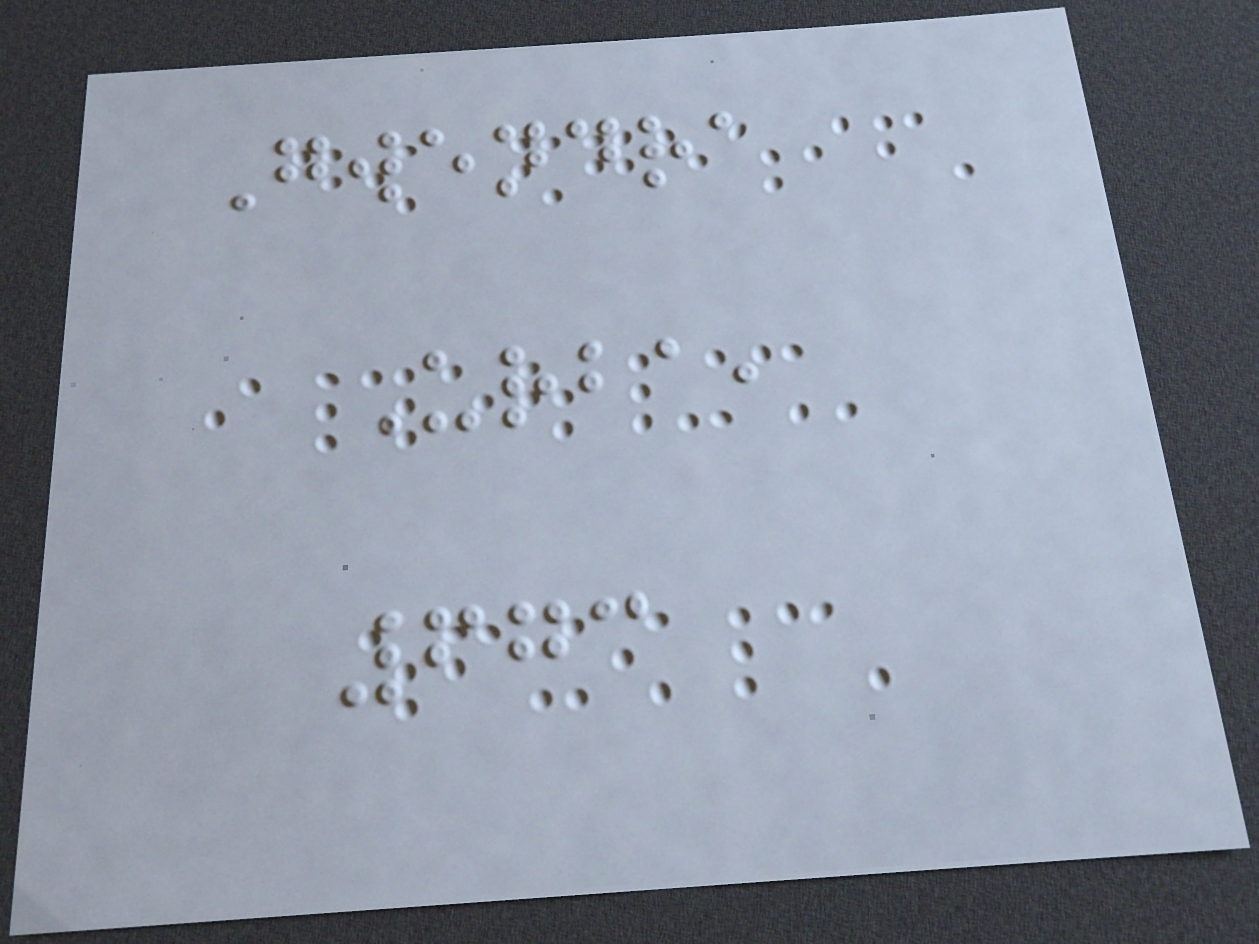Gwendra
Urba,
673
